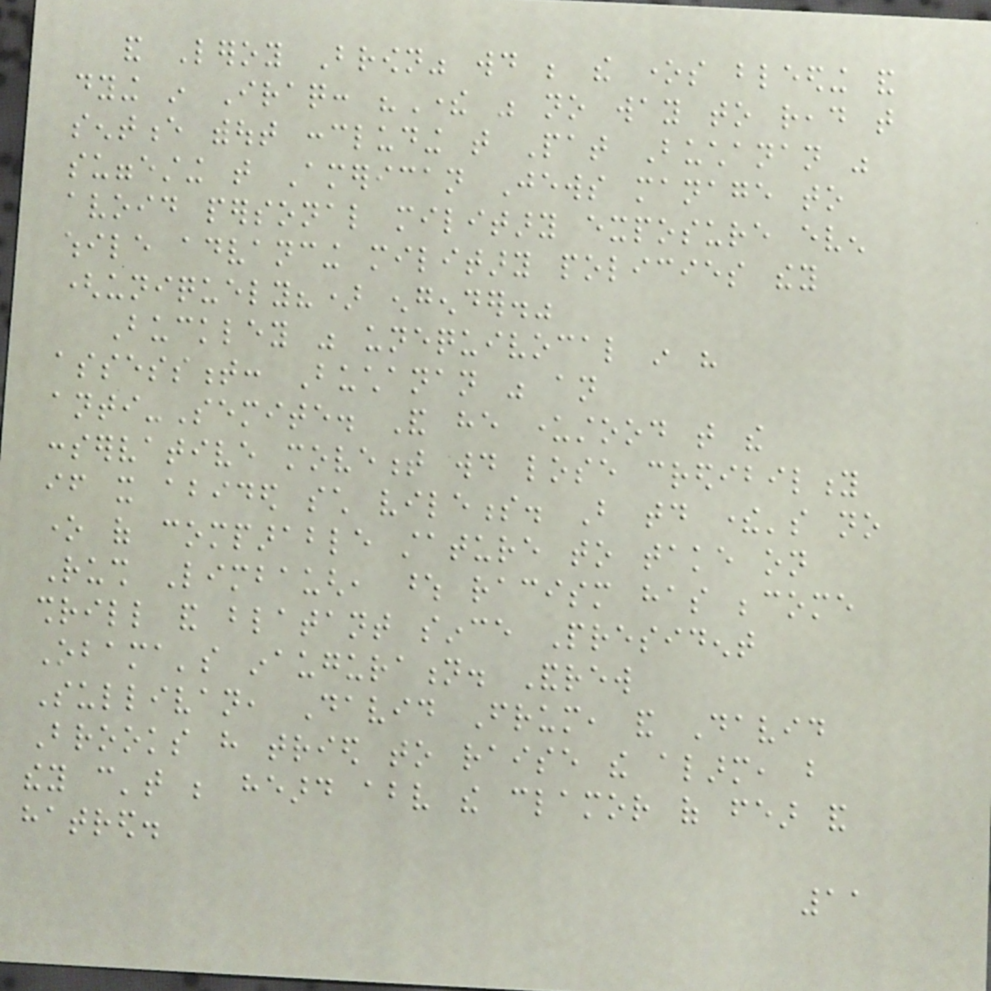and Leroy Brown" would be the ones bleeding and
dying in Iraq: "There was no way to read that
sentence without concluding that Pat Buchanan was
suggesting that American Jews manage to
avoid personal military exposure even
while advancing military policies they
(uniquely?) engender."
Buckley was unequivocal in his
assessment: Buchanan was an
anti-Semite. And he understood that the
conservative movement would lose credibility
if it abided such vileness. But today there's no
one of comparable stature to take on
Rush Limbaugh, whose racism has become
shrill and blatant since President
Obama's inauguration. Andrew
Sullivan, David Frum, and David
Brooks have tried to raise the alarm, but
they can't be heard above the clamor of fear and
hatred.
11
